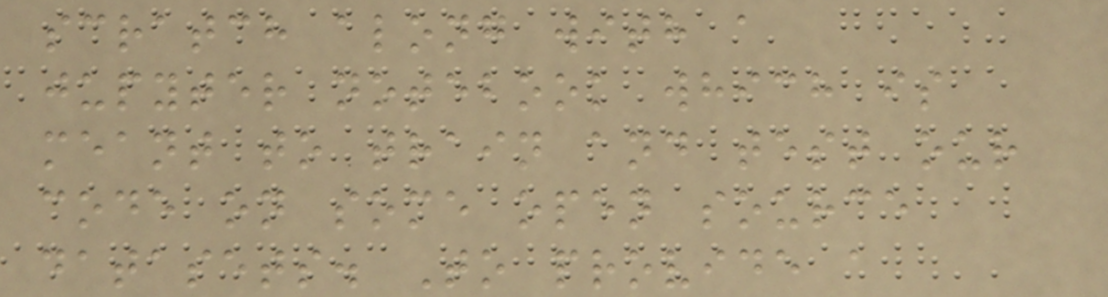scratch along with a
jupyter notebook which is
meant to train and test our
code on some open source
datasets. To provide a
